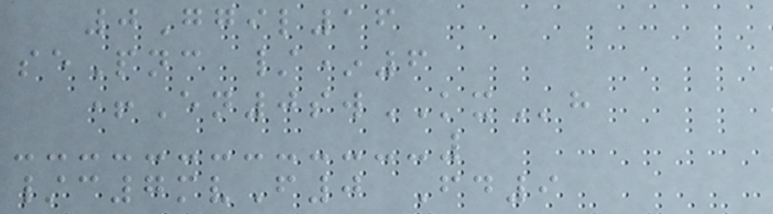0Ggil16
sePnc /*6
+En0swKXh
/c7mvF0 Fd9
